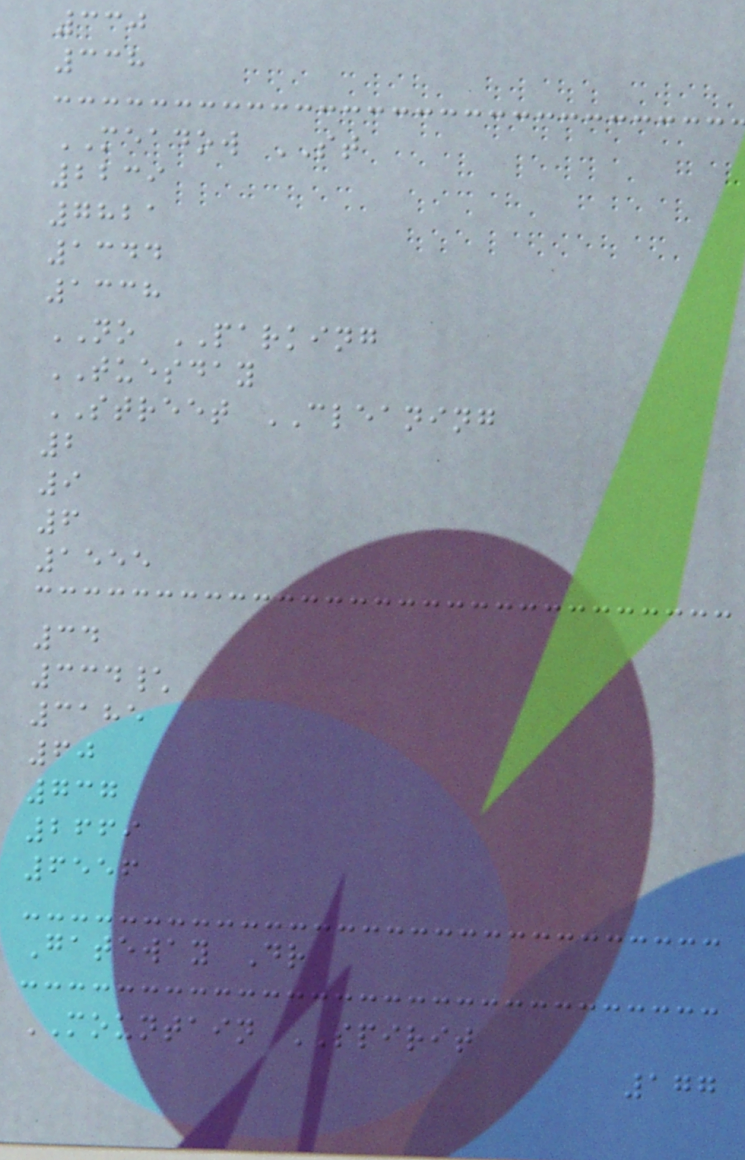330
338
MEADOW ST
2239
7821
1344
1338
NO PARKING
TUESDAY
STREET CLEANING
2
9
6
1555
34
334\
3185
60
737
2669
6556
Gateway Dr
MOUNTAIN SPIRIT
177
